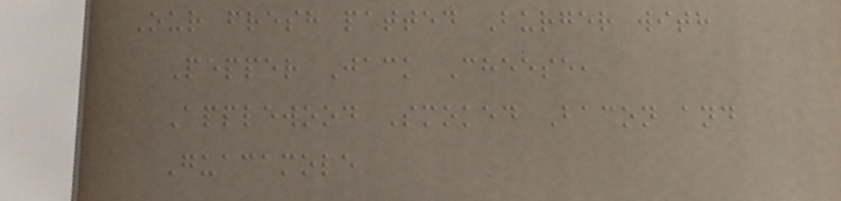Our fresh patted Burger with
Pepper Jack Cheese,
Applewood Smoked Bacon and
Guacamole
